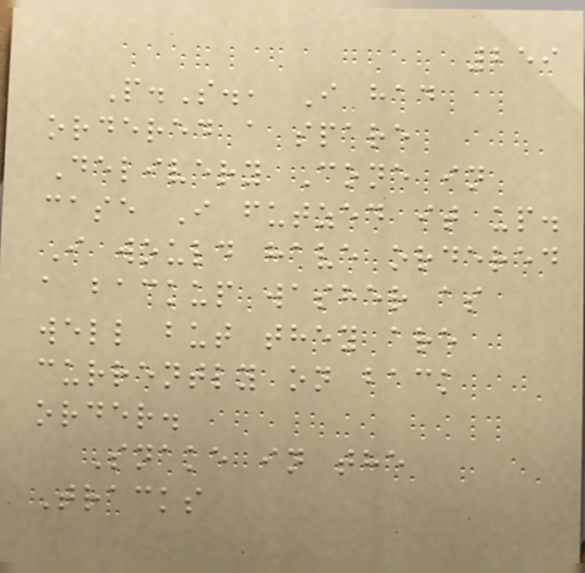259
P.S., I had
ordered a spare
Delivery Cone in
case I futzed it up.
I would have ordered
a backup washer as
well but they are
currently on back
order.
Snake in the
Tracks
